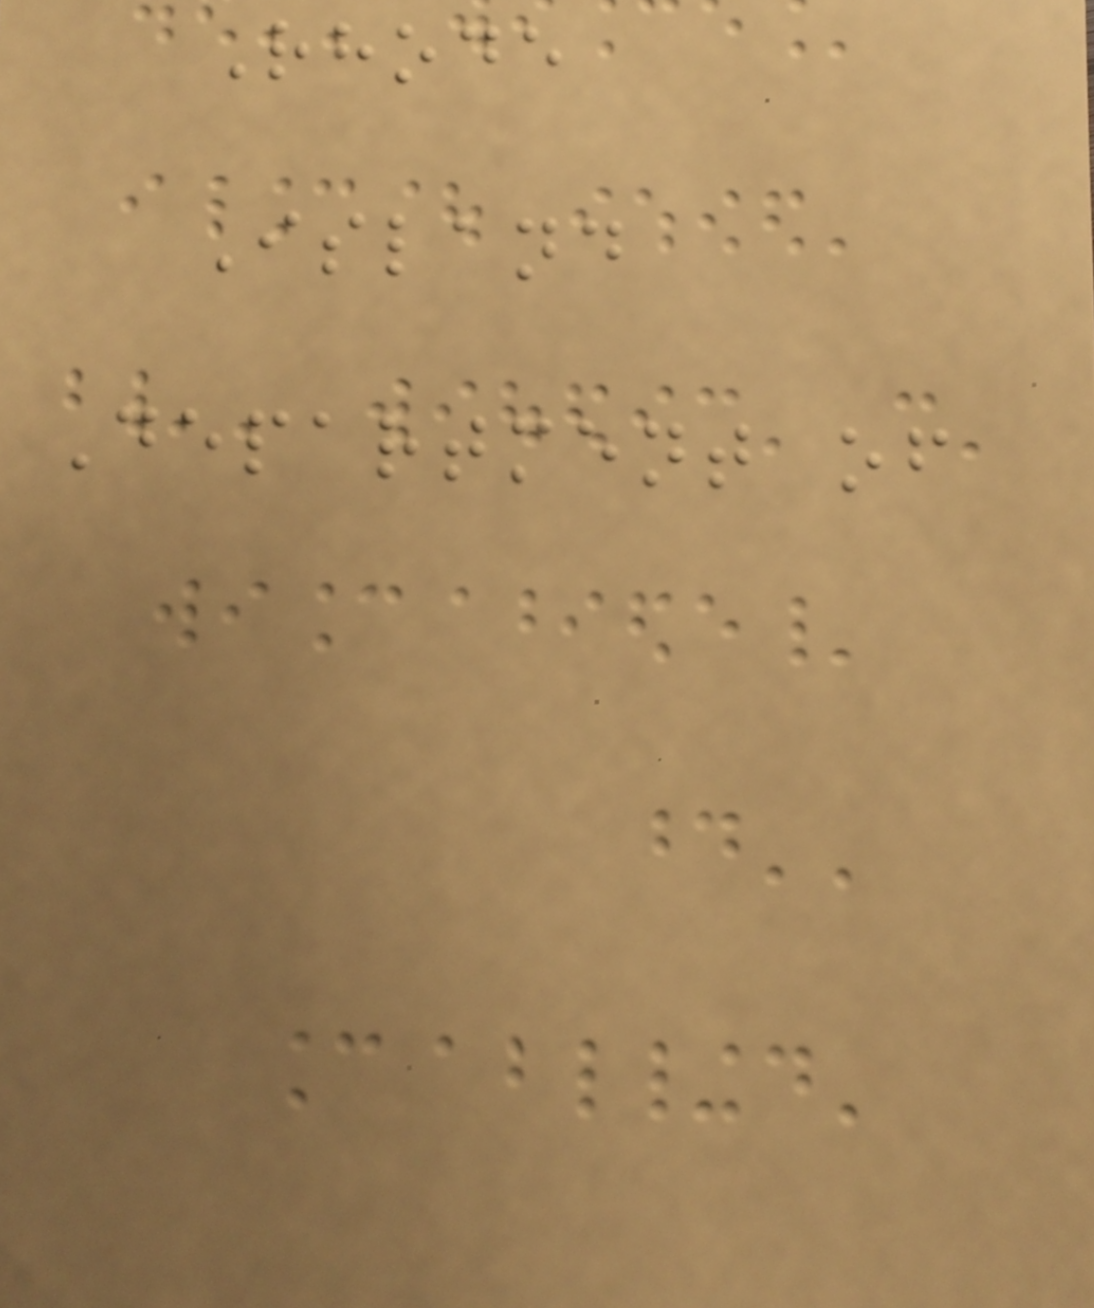Rhode
Island
Department of
